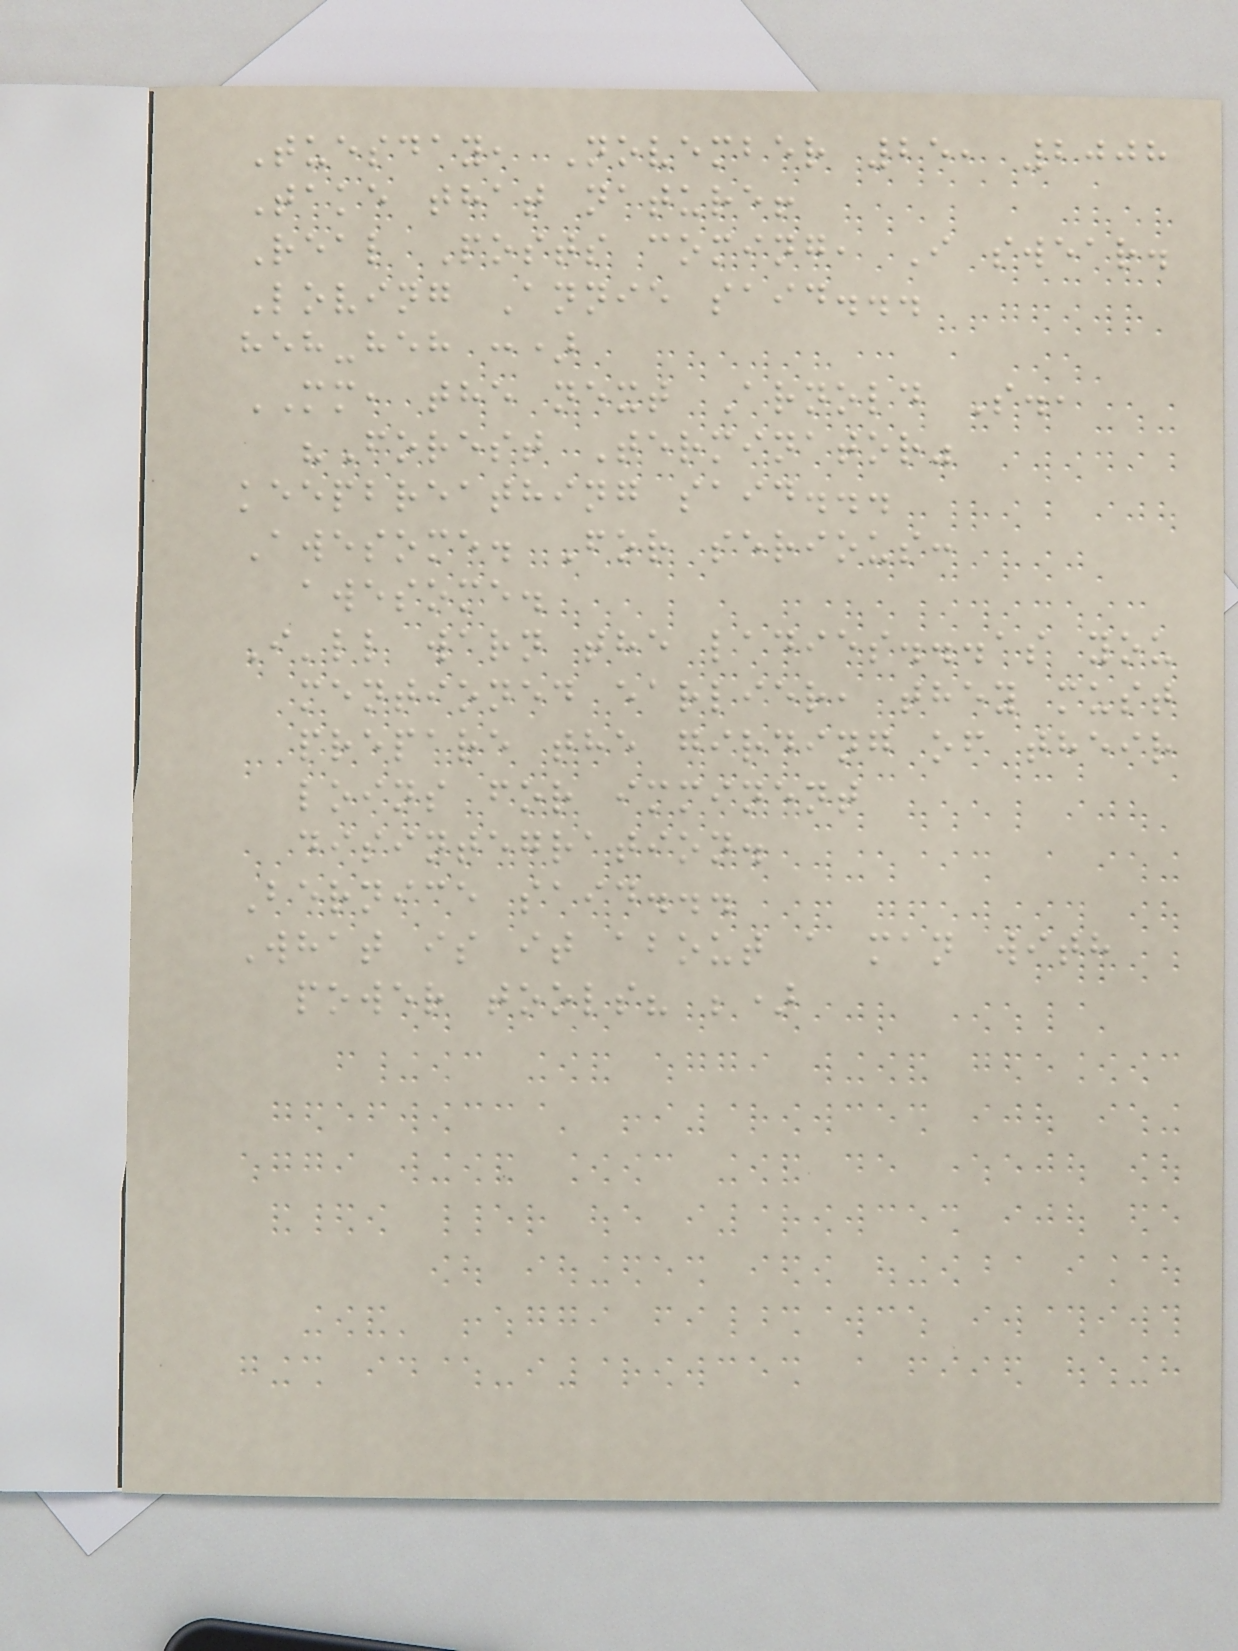Tuesday, November 25, 2008
Take that nature!
Real Posts coming, I swear.
Loving Annie said...
heh-heh :)
MM, the next Arnold S.,
"Forest Terminator"
keepbreathing said...
Awesome. For serious:
awesome.
I'll warn the ladies...as you
mentioned earlier, they must
prepare the girding of their
loins for imminent
disintegration.
Bernice said...
What is it about a man with
power tools? ;)
